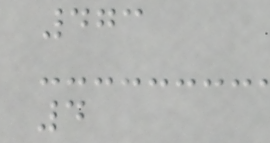473
4
